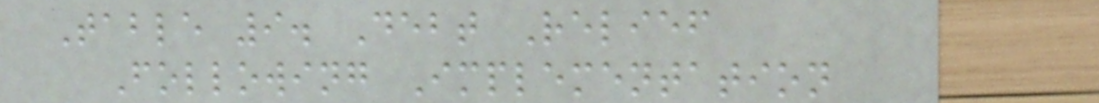Table 9. Debt Relief
Following Implementation
